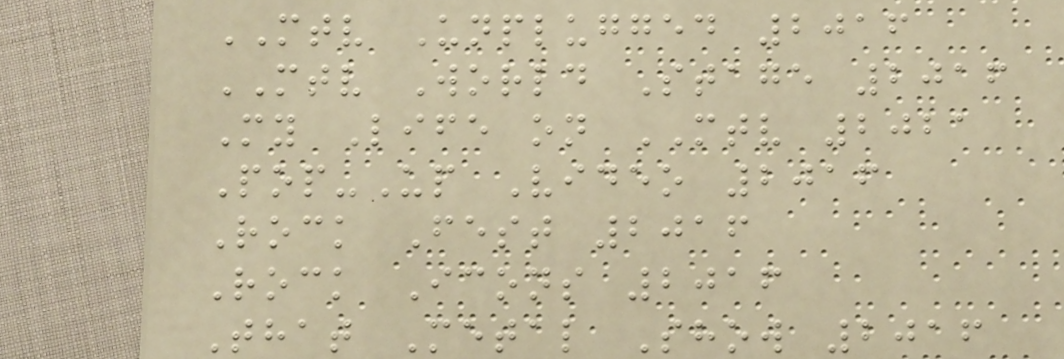MTV Unplugged 2016
MTV World Stage 2016
My Life on MTV 2021
Pop-Up Video 2016
Rock Fest 2016
Rock Icons 2016
That Metal Show 2016
